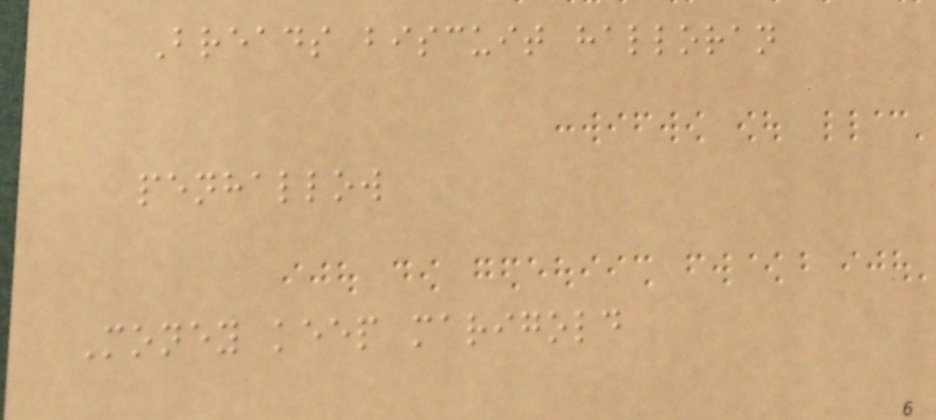Breads biscuit halloran
penhallow
Money keep marigold
